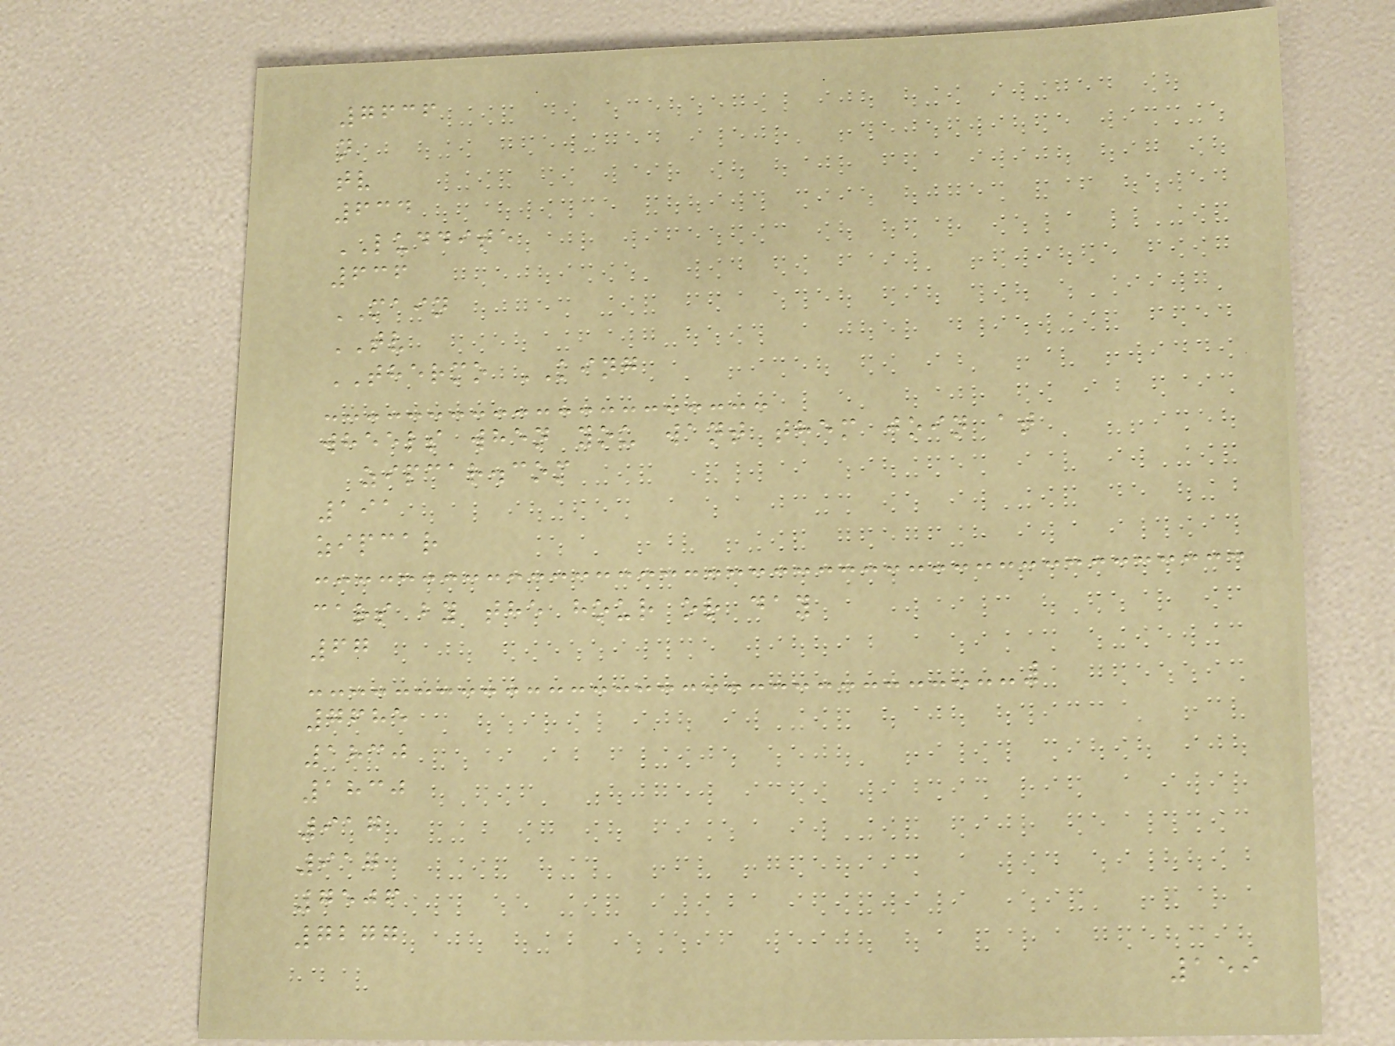7636
n
tv
634
LUDDITE
636
MAIN
TV
THERMO KING
wheels when you want them join at
zipcar.com
191
zipcar
cars by the hour or day
67
7685
1830
1830
917
917
7506
7277
159
